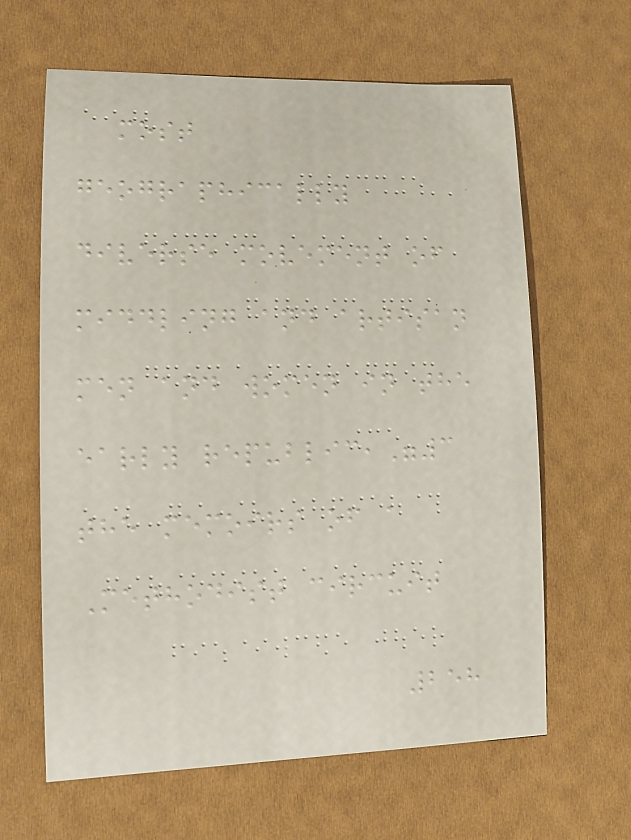most
geographically
diverse movement of
middling and artisan
men and women in the
early republic,"3
the memoirs of a
Methodist circuit
258
